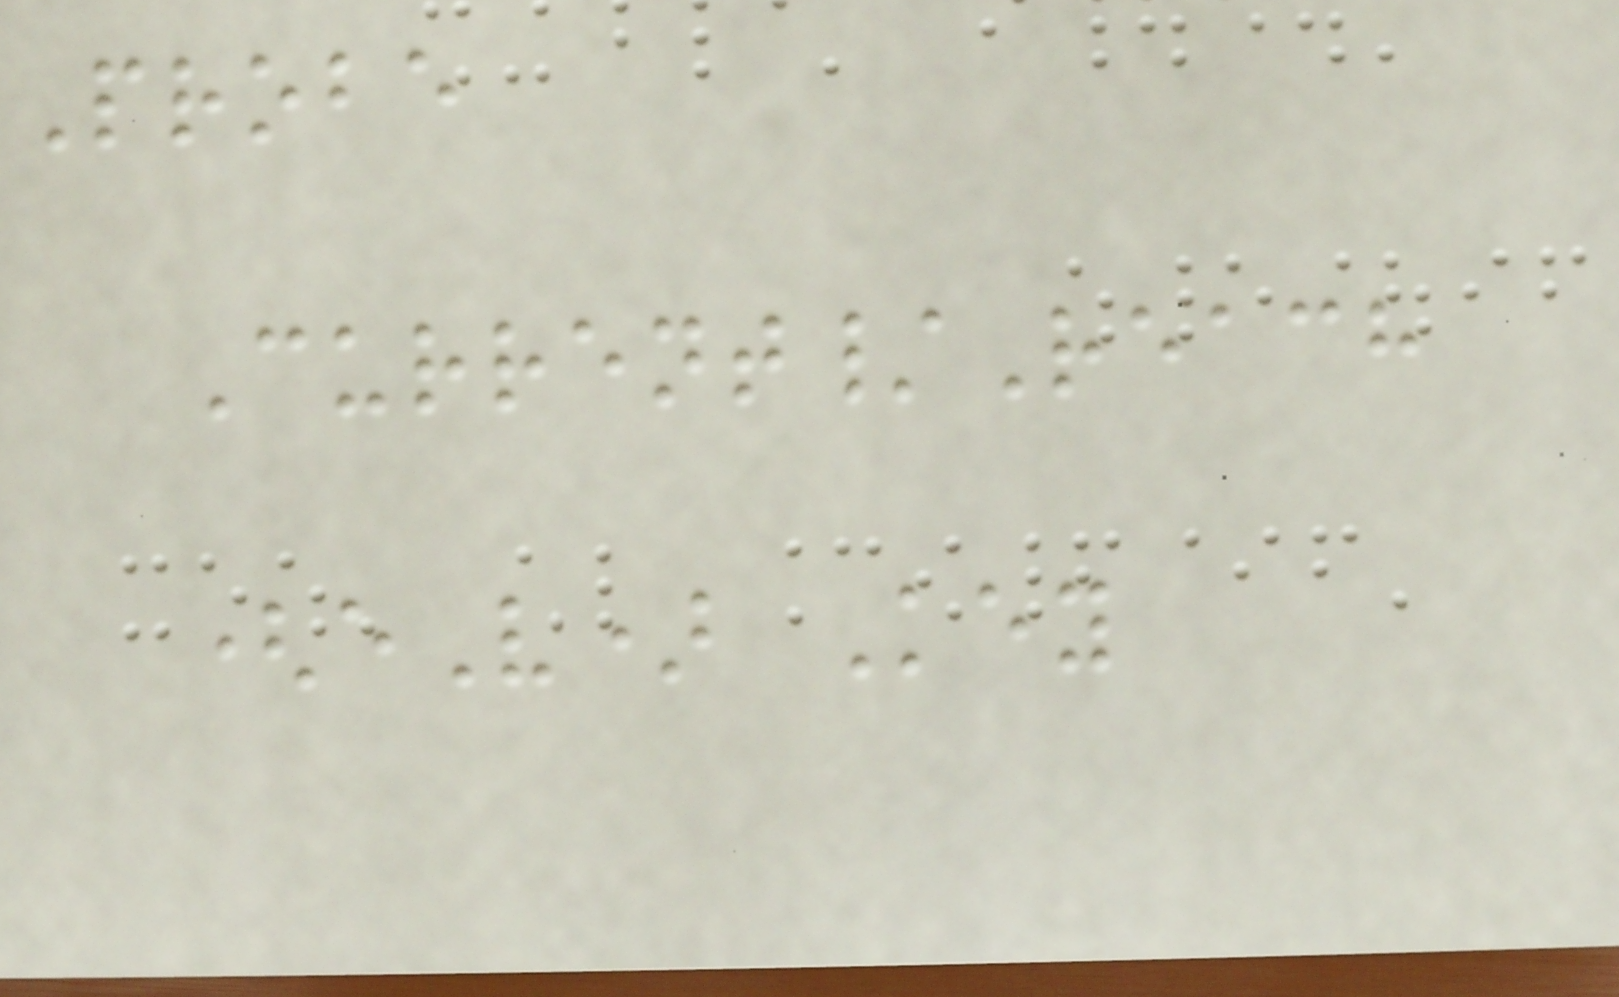Probe
Current/Reach
(eV) Key
